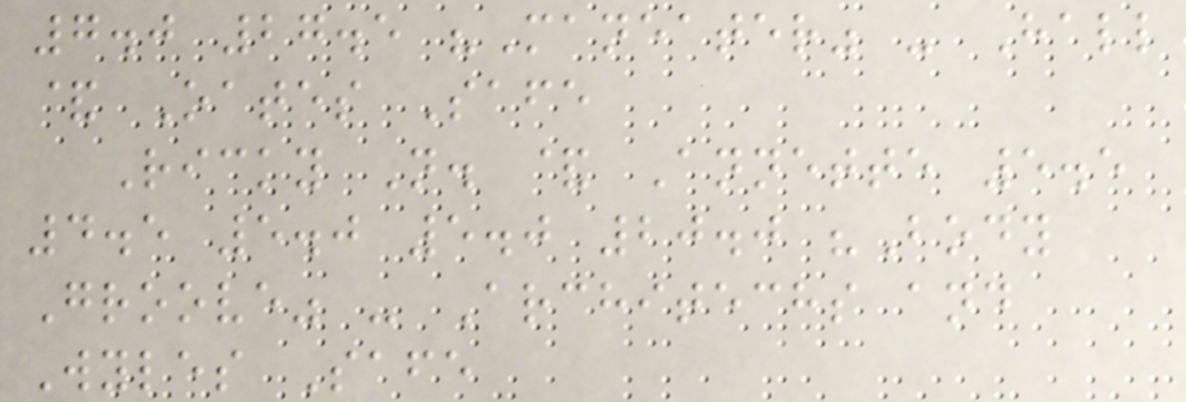7.0 27.5 "Maneater" - Hall
& Oates Safe
Ricky N. & Annette 5.5
4.5 5.0 5.0 20.0 "Body
Groove" - Architechs and
Wyles Safe
